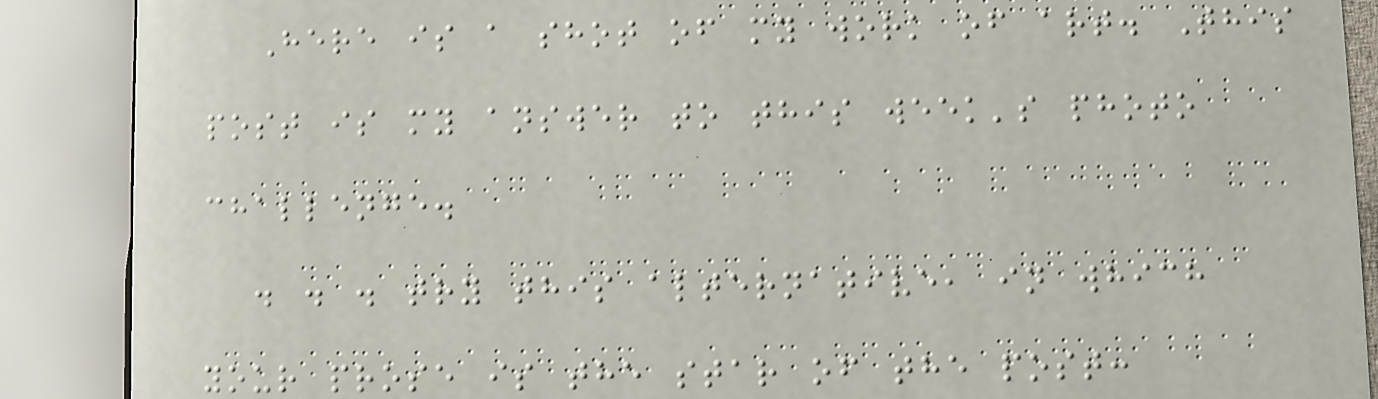Here is a shot of my work of art. This
post is my answer to this week's photo
challenge.
. . . try this alternative, in which
your prose is the star of the post:
